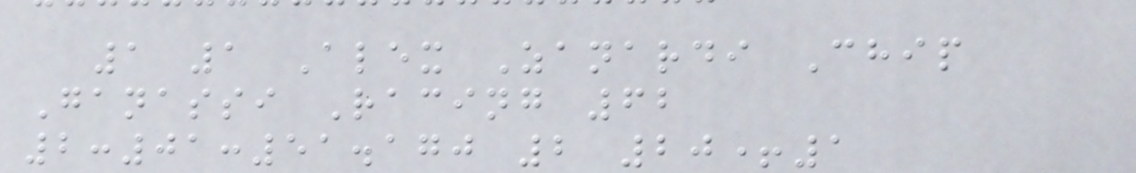1 1 Alex Zanardi Chip
Ganassi Racing 62
2:01:51.170 2 20+1
